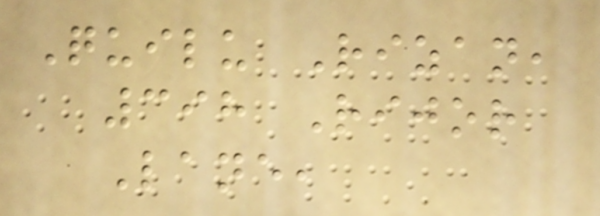Quilu Rizan,
398 Rijor
Lane,
